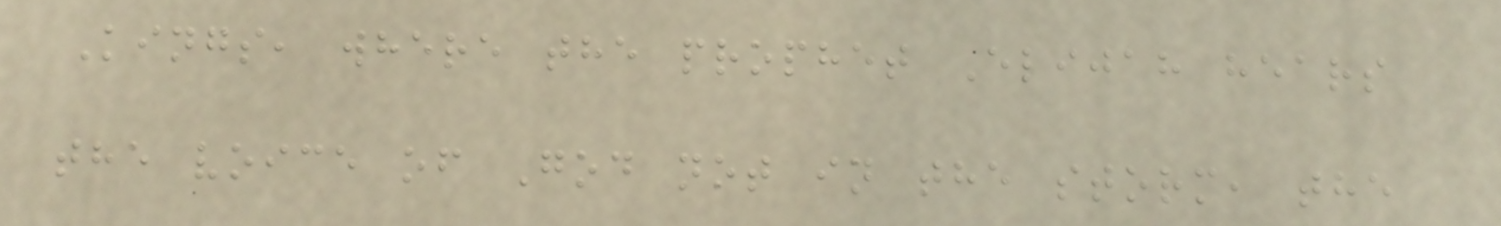Kings, where the prophet Elijah hears
the voice of God not in the storm, the
